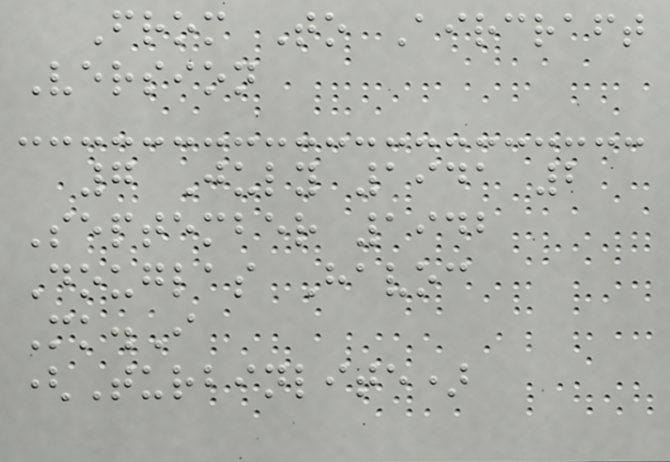From To Aircraft
Version
7 July 1941 2
September 1942
Douglas Havoc
Mk.I
(Turbinlite)
